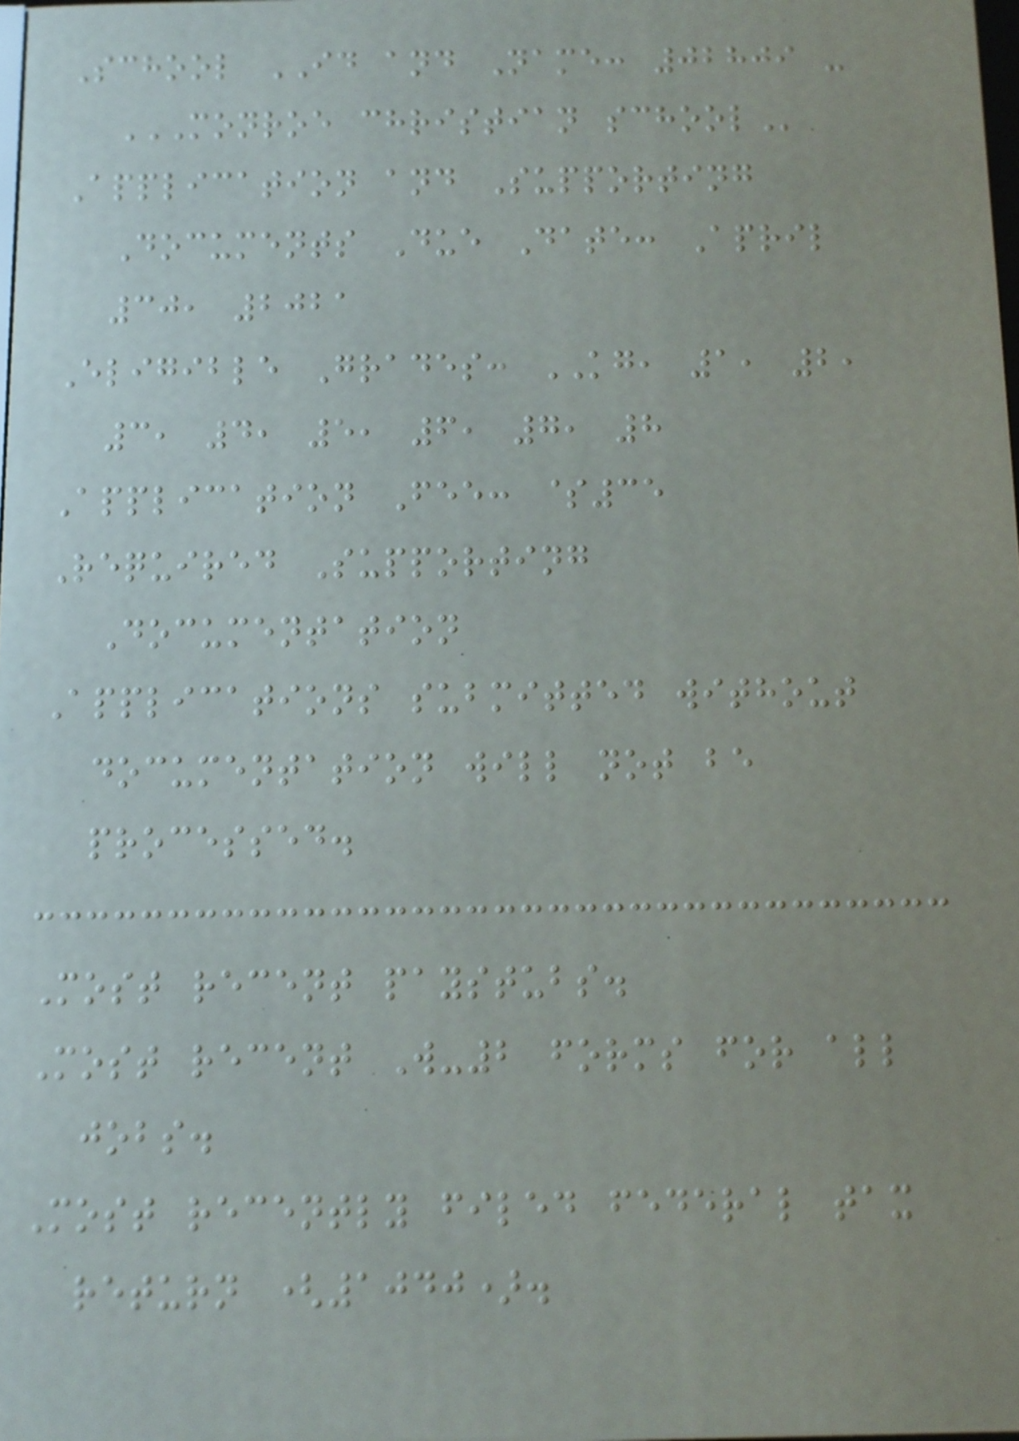School ID and Name: 02809 -
MONROE CHRISTIAN SCHOOL
Application and Supporting
Documents Due Date: April
30, 2021
Eligible Grades: KG, 1, 2,
3, 4, 5, 6, 7, 8
Application Fee: $35
Required Supporting
Documentation
Applications submitted without
documentation will not be
processed.
Most recent paystubs.
Most recent W-2 forms for all
jobs.
Most recently filed federal tax
return (1040).
